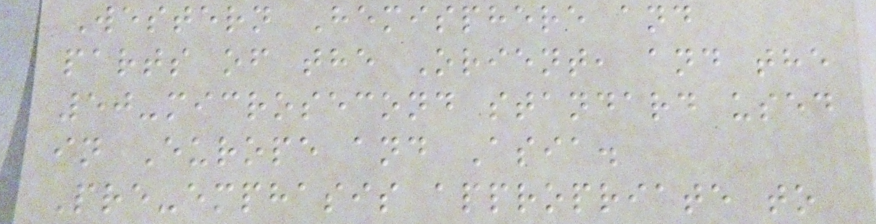Western Hemisphere and
parts of the Orient, and the
50-microsecond standard used
in Europe and Asia.
Pre-emphasis appropriate to
